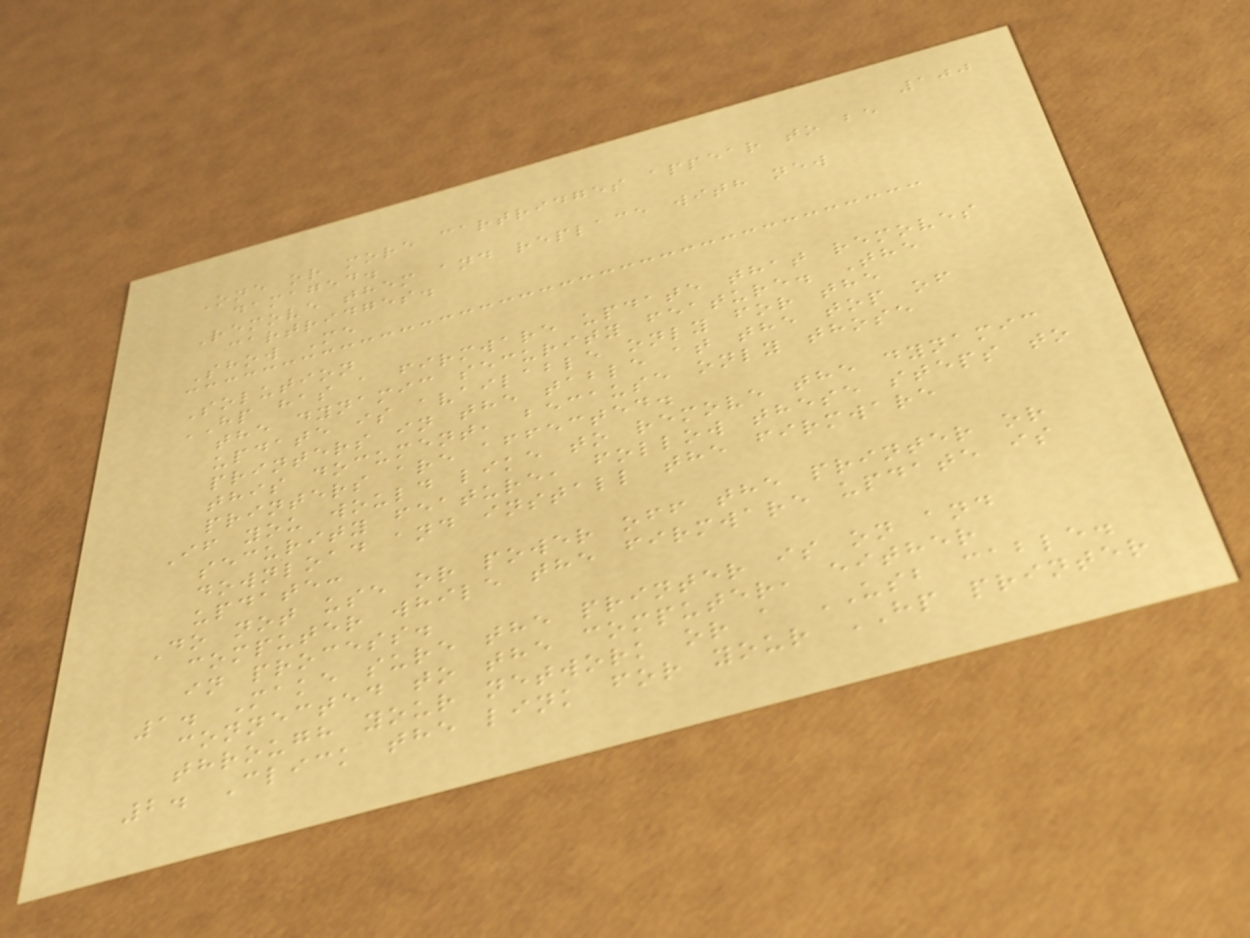100
One or more cartridges appear to be
damaged.
Remove them and replace with new
cartridges.
Show Me
Solution
HP has a firmware update that removes
the dynamic security feature. The
update is available only for the
printers in the table at the top of
this document, because only those
printers are affected.
If you would like to remove the dynamic
security feature, follow these steps to
download and install the firmware
update:
Do not use or power off the printer or
computer while the firmware update is
in process.
1. Make sure the printer is on and
connected to the computer, either
through your network or a USB cable.
2. Click the link for your HP printer
